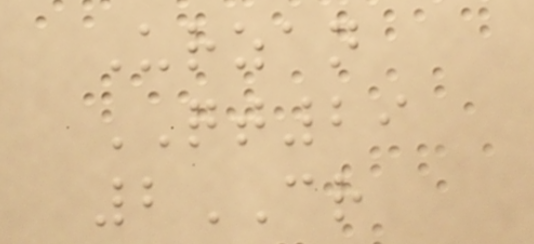Urzan
QT29
2CR
